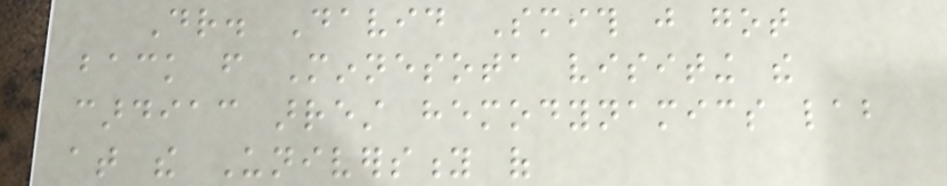Dr. David Smith just got
back from Minnesota visiting the
cardiac arrest hemodynamics lab
at the University of
